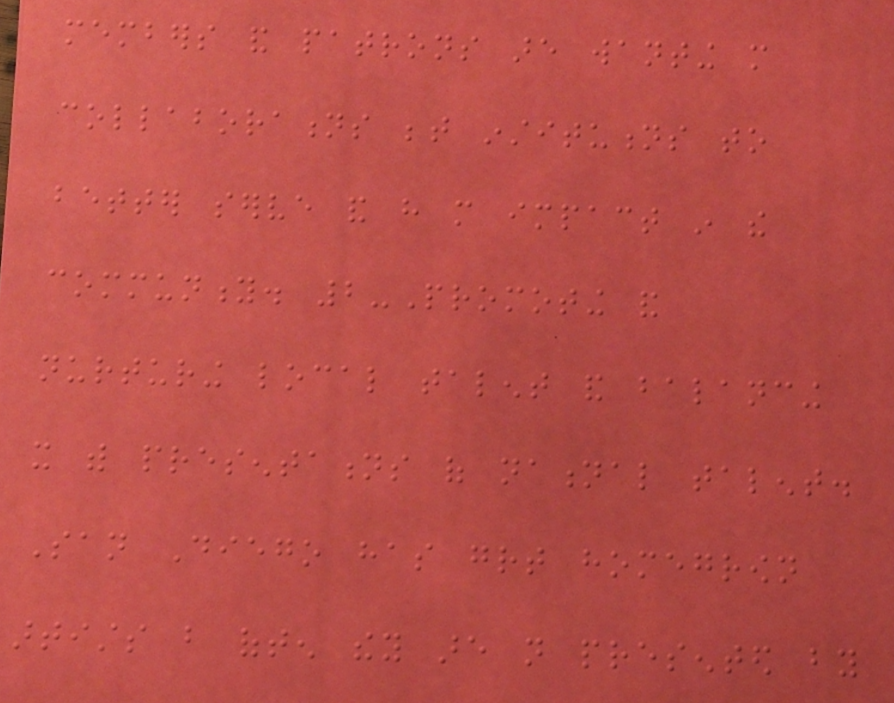members and patrons are wanting more
collaborations between institutions to
better serve and have more impact in the
community. 2-Promoting and
nurturing local talent and balancing
it with presentations of national talent.
San Diego has great homegrown
artists but often they are not presented by
